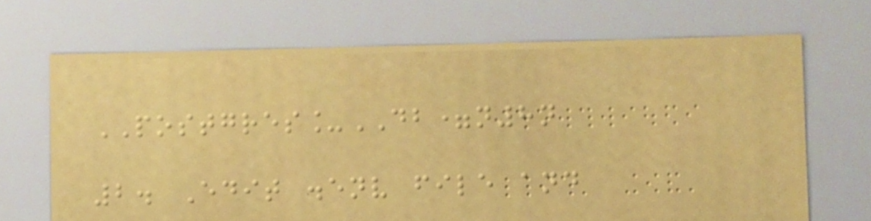POSTGRES_DB=n8n
2. Edit .env file and
